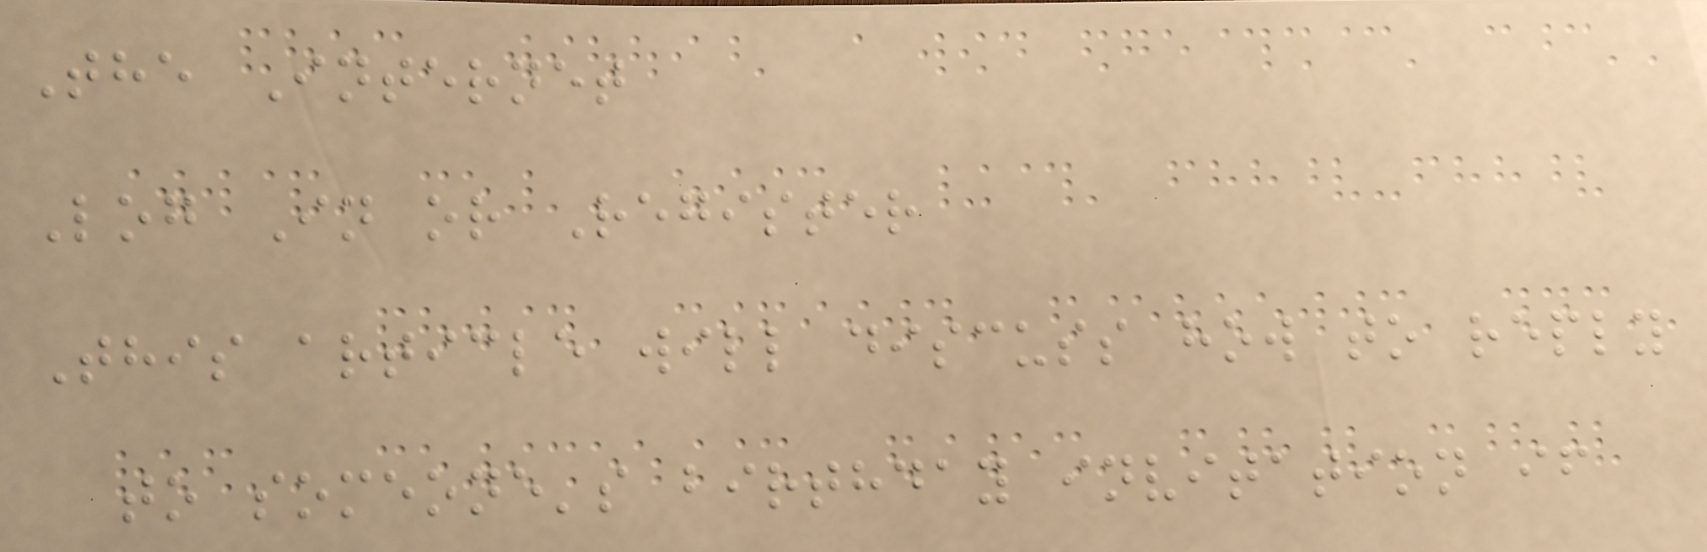The Internet
Log In or Register
This article will discuss how to reply
to someone's birthday invitation if
